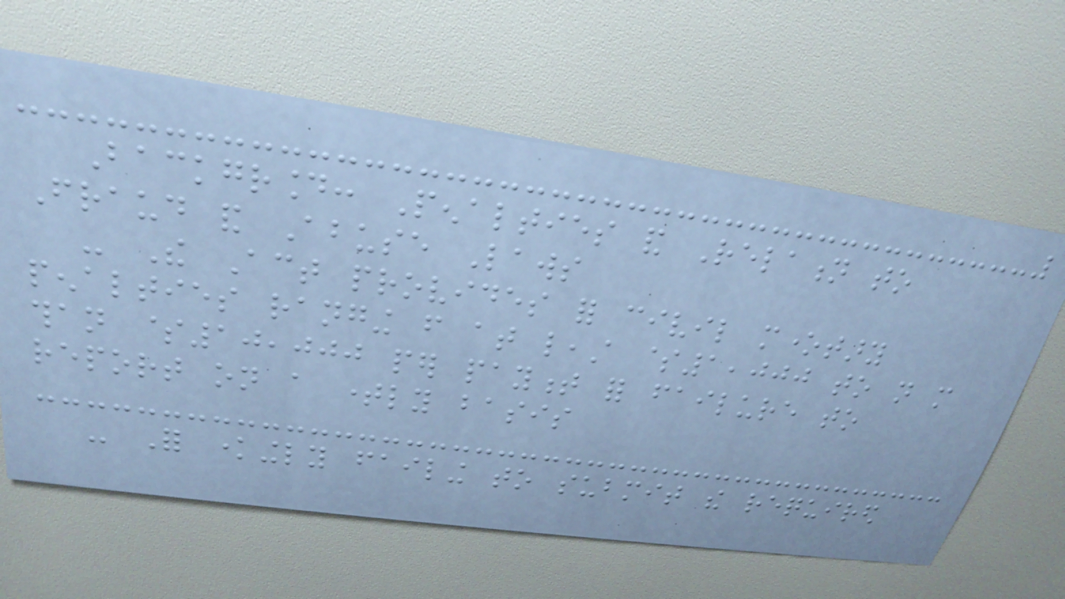Background: Penalties and Relation to
Fraud and Abuse Laws
- The Act provides for civil monetary
penalties ranging from at least $1,000 to not more
than $10,000 per payment for failure to
report on a timely basis
- For knowingly failing to submit the required
